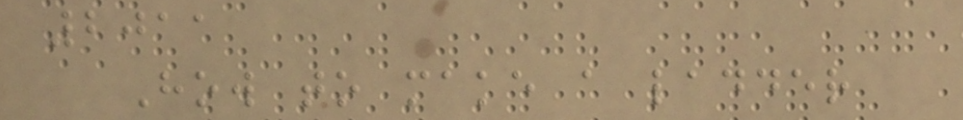2011
How to make a ladder
